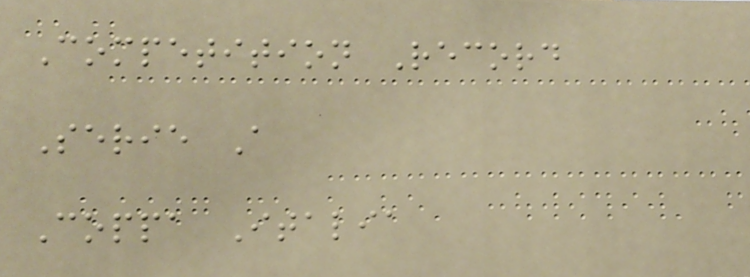Competition Record
Serie A
Coppa Italia
